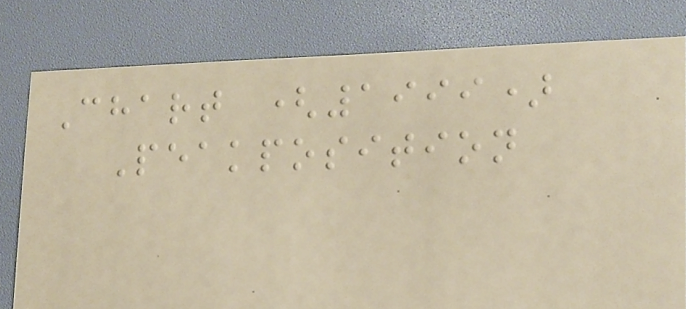Chart (1999)
Peakposition
